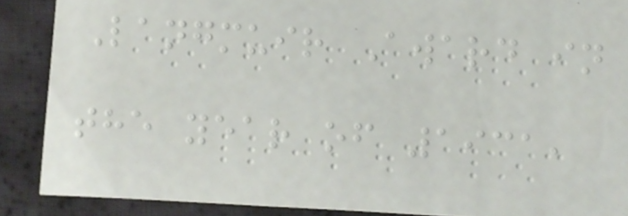Langmuir Award in
the year of 1931,
